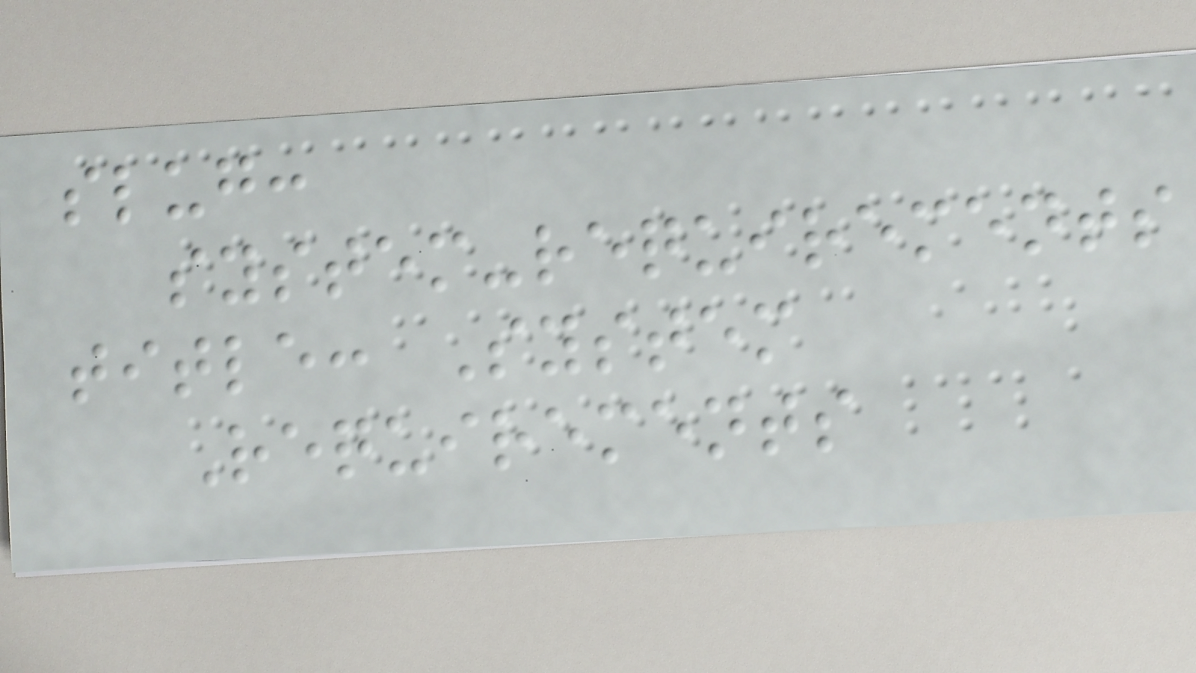slug:
system-requirements
title: System
Requirements
